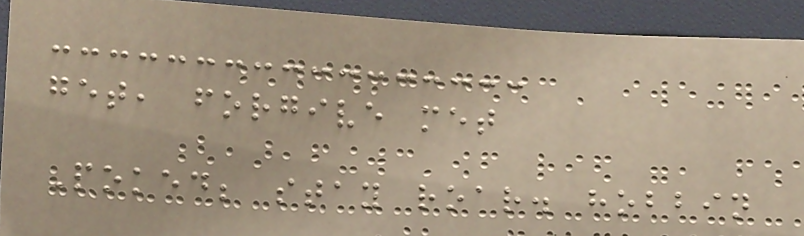get, forgive met
Poked; stay roar. hobbin
